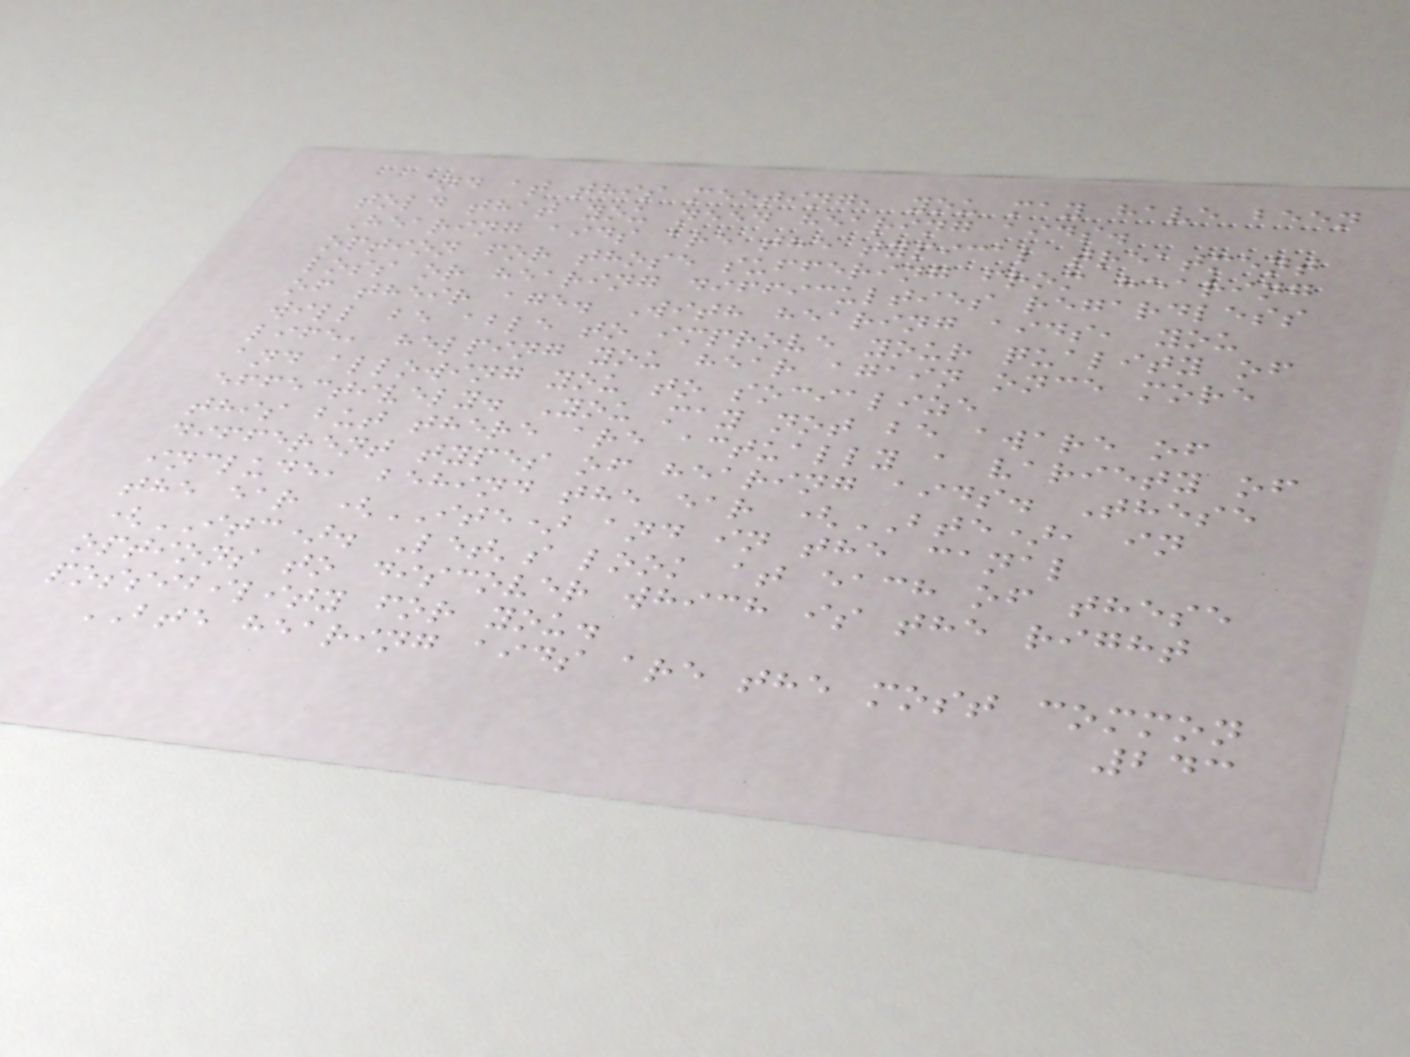and at this meeting, you may have been
told that you need hearing aids.
Hearing aids are the typical treatment
option for those suffering from hearing
loss or hearing difficulties regardless
of their age. With hearing aids, you
will be able to improve your quality of
life, helping you hear again once more
and allowing you to socialize
effectively. You may not be aware of
this but there are actually a variety of
different types of hearing aids. These
include, behind the ear (BTE), in
the ear (ITE) and in the canal
(ITC). Let's look at each of these
options to discover which is the right
possibility for you.
BTE hearing aids are the most common
243
